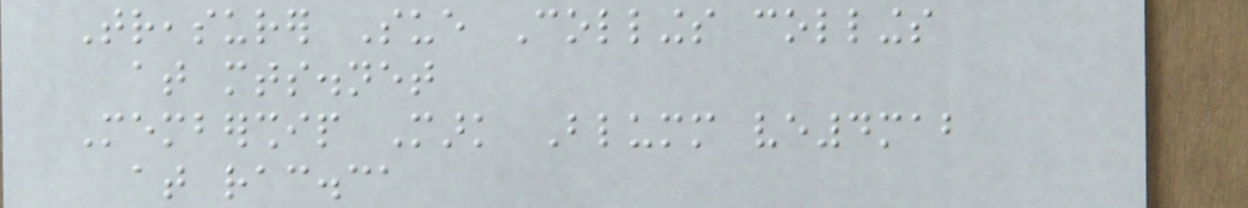Treasurer Sue Collings collings
at mts.net
Membership Mark Blumm ve4mab
at rac.ca
